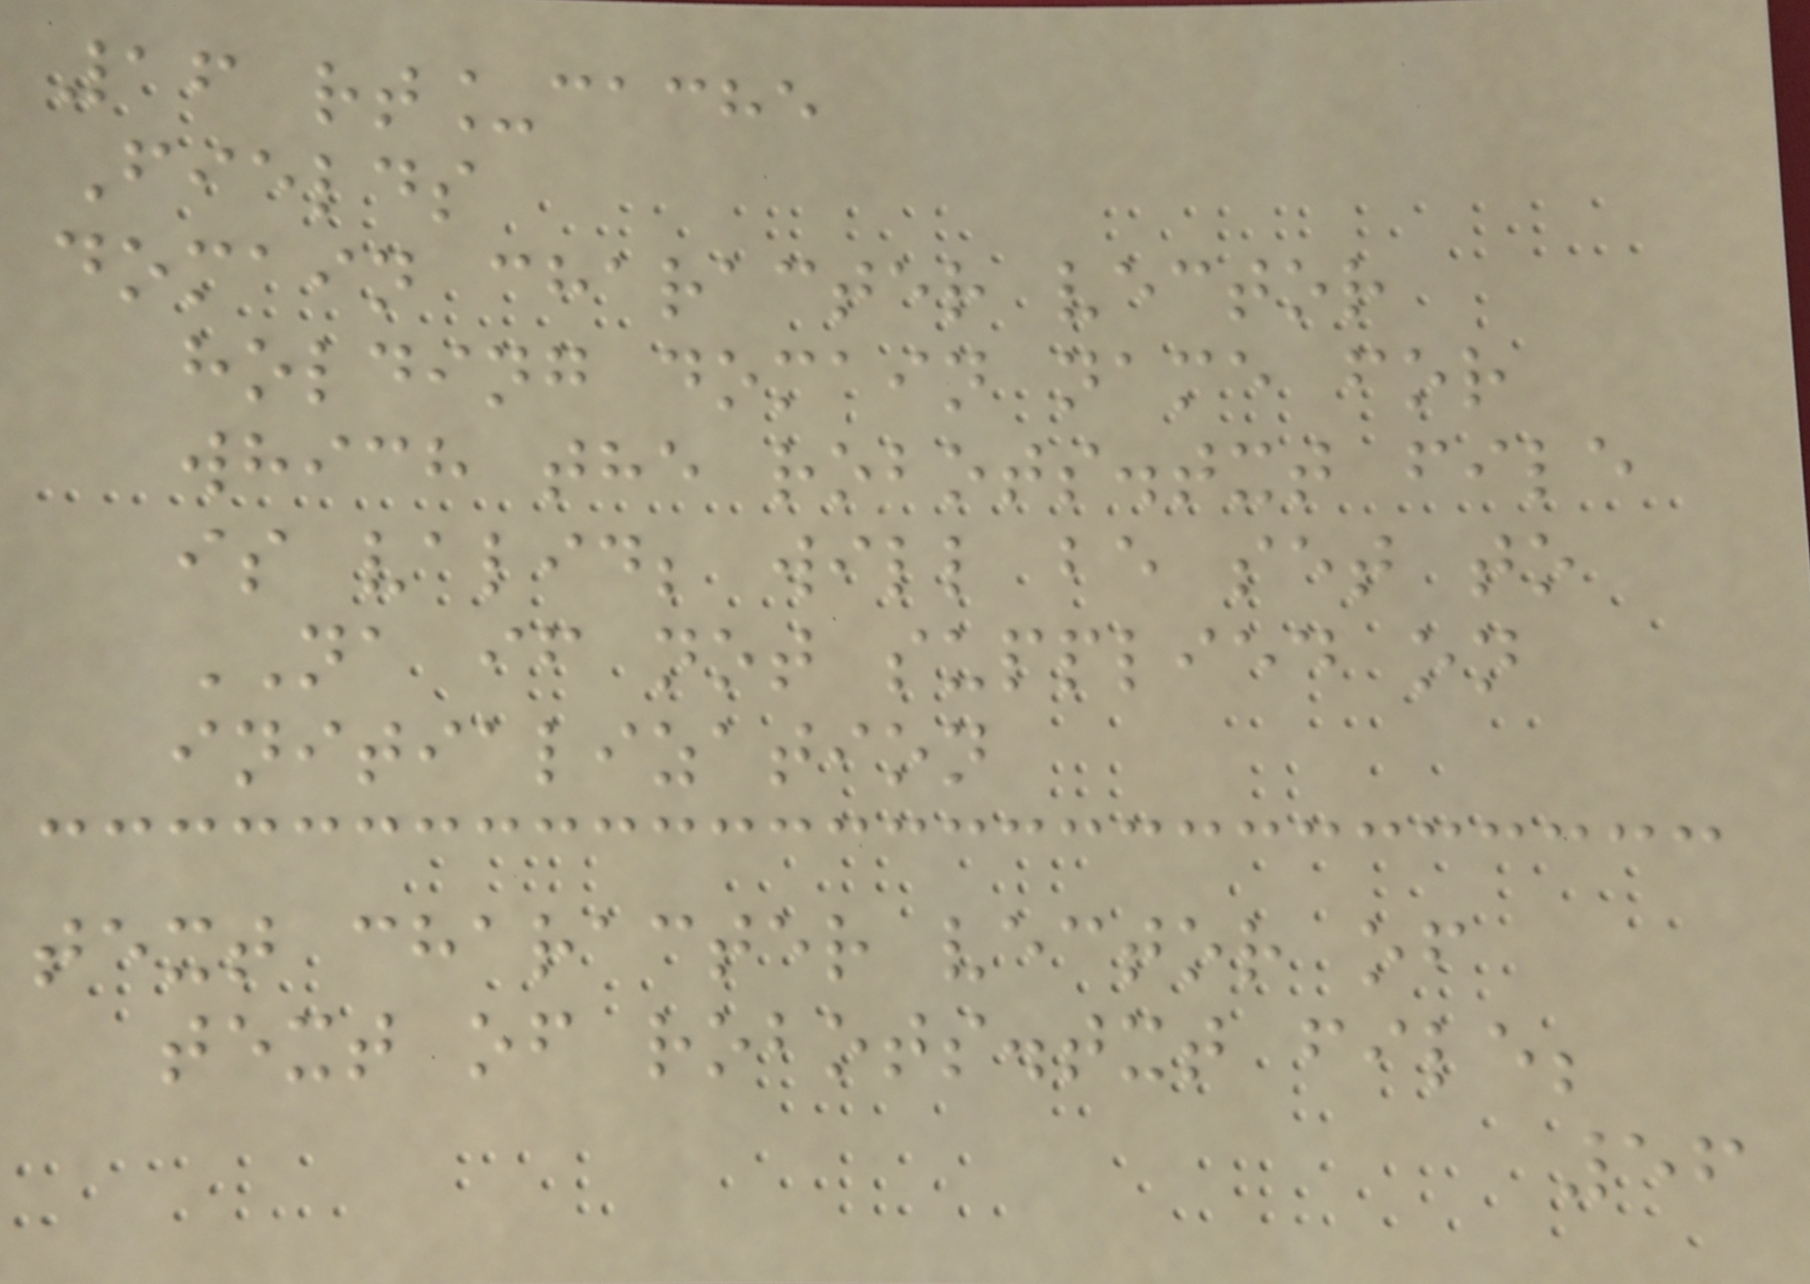16 rt_cache
Fields
domain character vector
holding domain name for
which the robots.txt file
is valid; will be set to
NA if not supplied on
initialization
text character vector of
text of robots.txt file;
56
